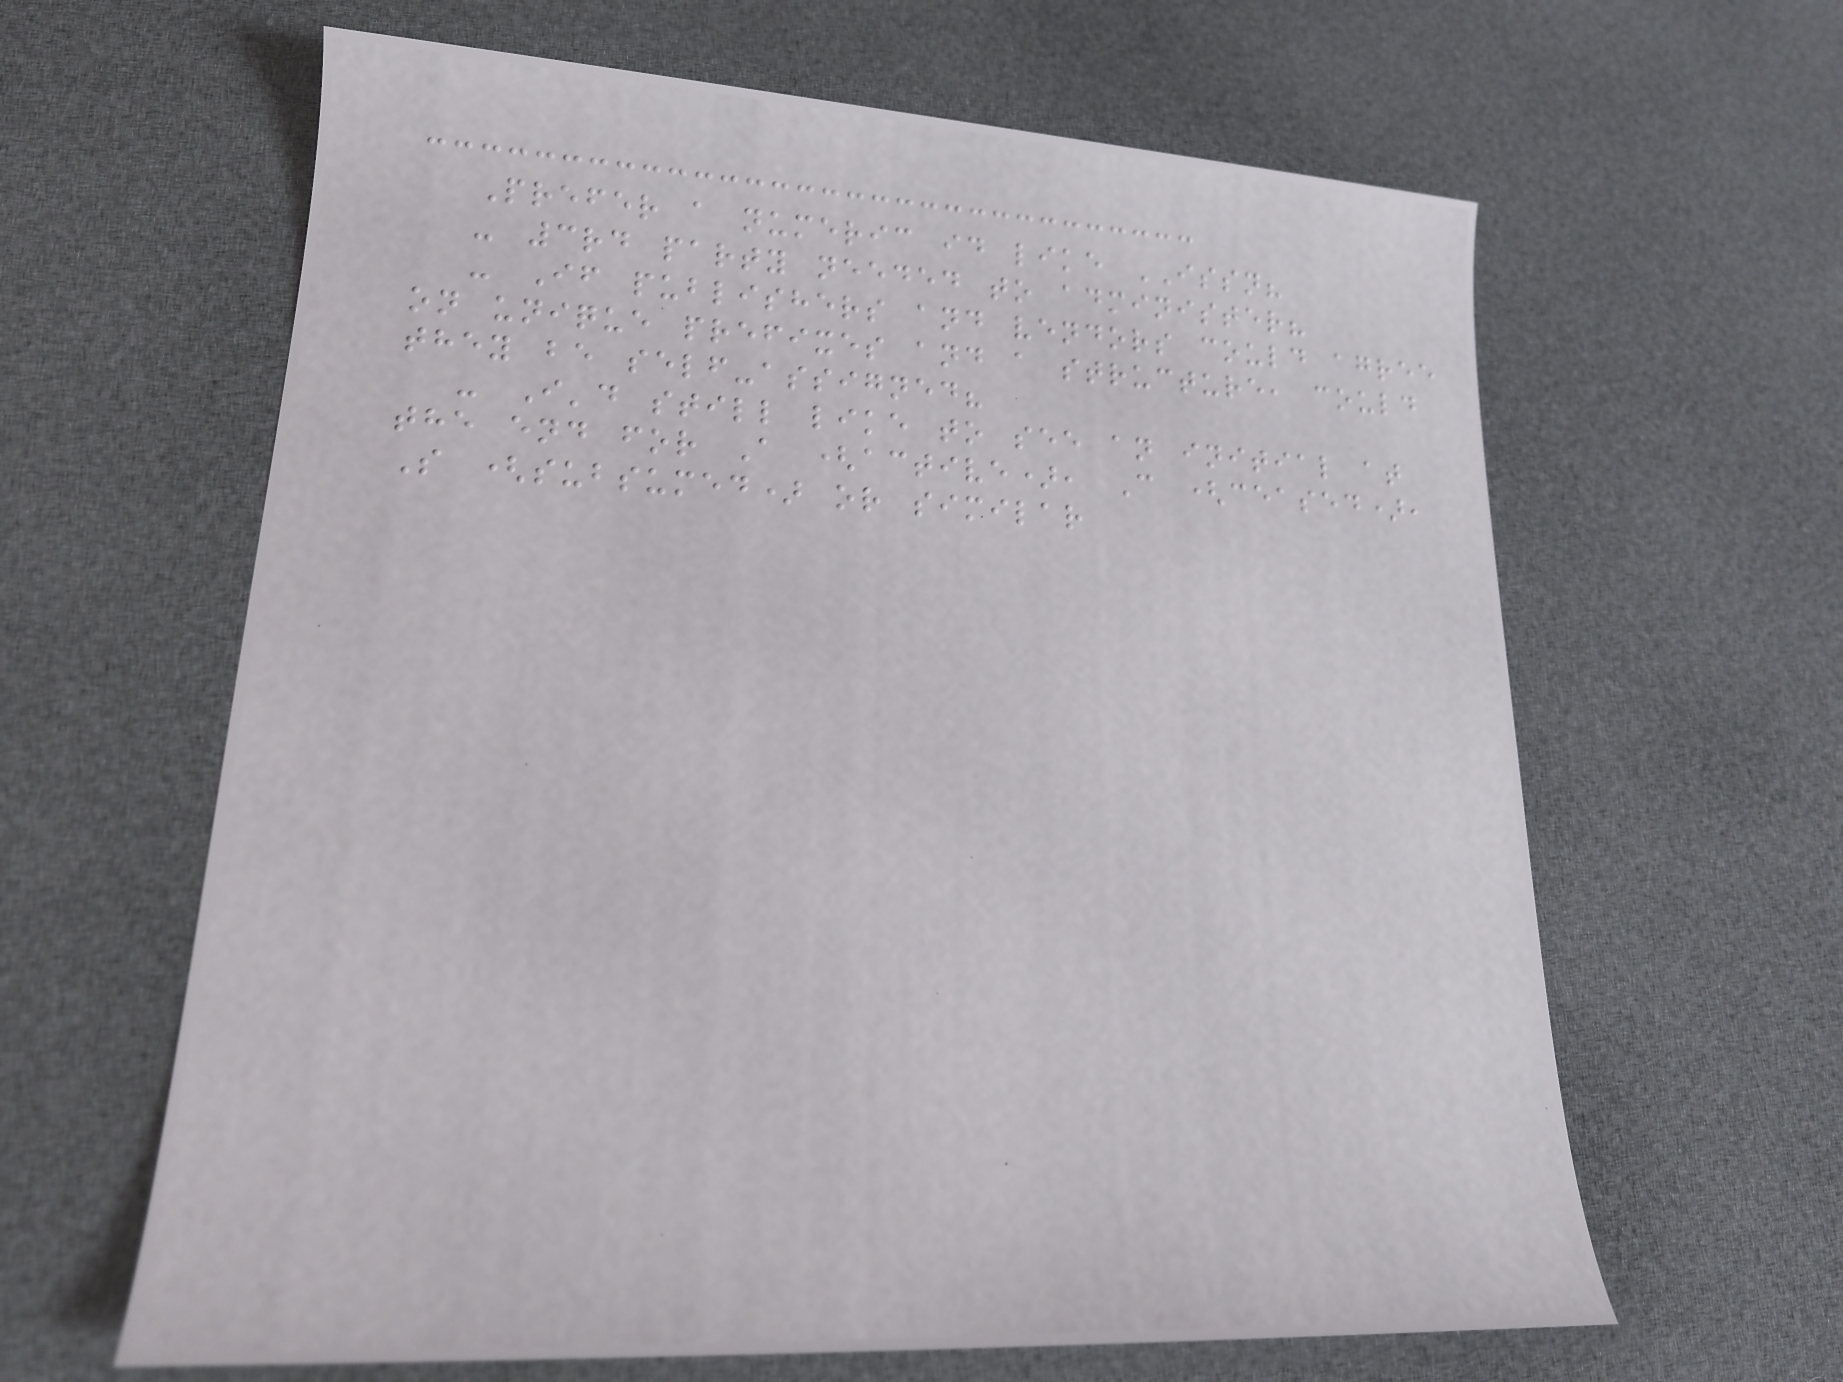Prefer a numeric id like ISSN?
- 3rd party needed to administer?
- If publishers and vendors could agree
on unique prefixes and a structure, could
they be self-assigned?
- I'd still like to see an initial at
the end for A (active), C (ceased),
S (subsumed) or similar
